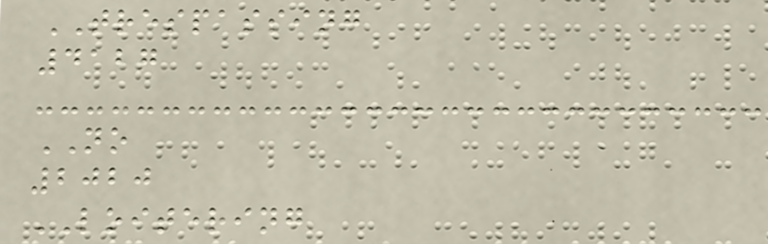TRESPASSING
4127
NO
2020
LOITERING
